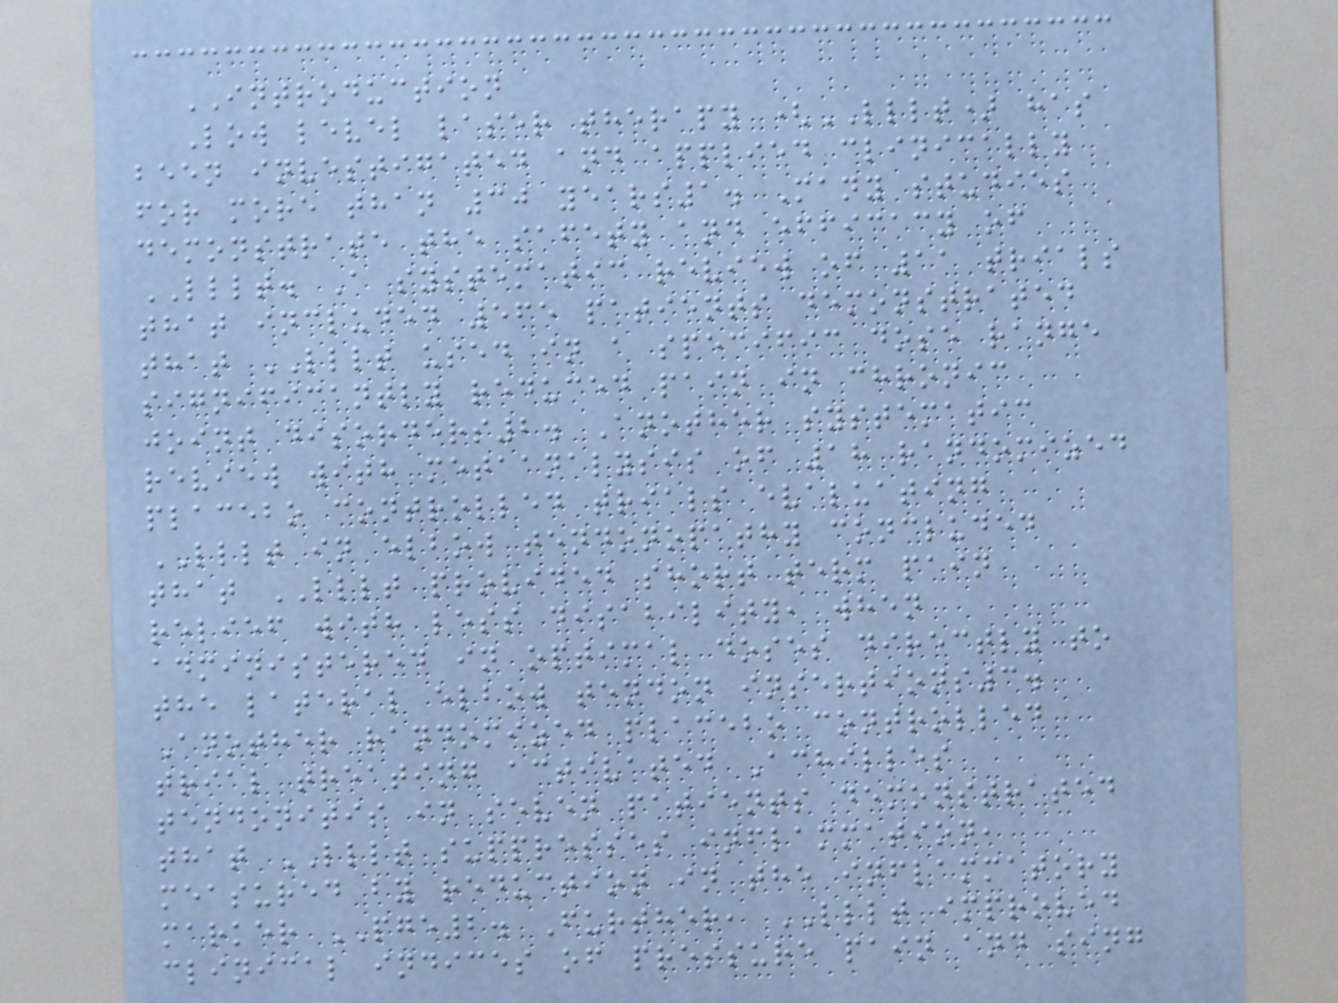INTRODUCTION
Low level laser therapy (LLLT) has
been investigated and applied clinically
for more than 30 years1. Many studies
demonstrate the safety and efficacy of
LLLT. A systematic review of 11 trials
that included 565 patients demonstrated
that LLLT used in a specific dose range
significantly reduced pain in chronic
joint disorders2. Another systematic
review with metaanalysis of 18 randomized
placebo controlled trials evaluating
LLLT in elbow tendonopathy concluded
that LLLT provided short term pain
relief with less disability, when
administered in optimal doses directly to
the lateral elbow tendon insertions3.
Another randomized placebo controlled
trial treating activated Achilles
tendonitis in seven patients demonstrated
that LLLT suppresses inflammation,
measured by reduction in the inflammatory
marker PGE2. Further, LLLT improved
clinical indices of pressure pain and sing
